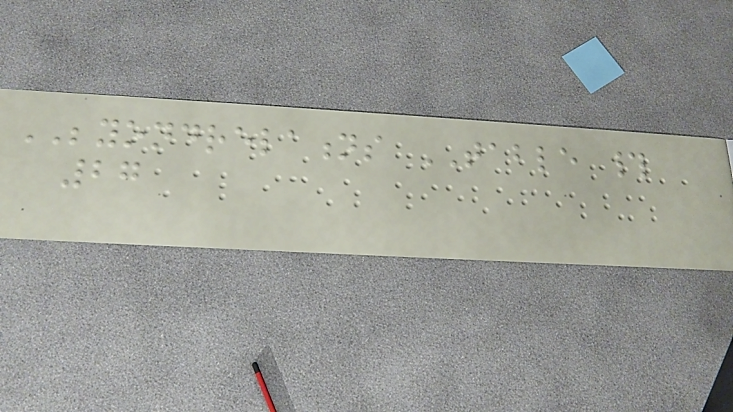BEYONDRELATIONS TABLE #
27
